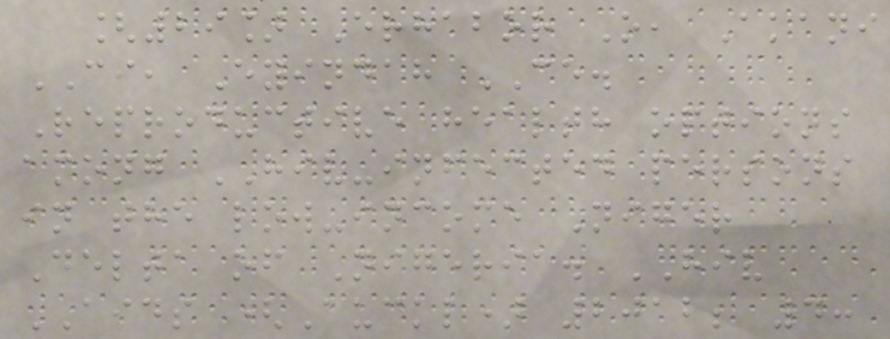[29] Erhabor O, Akani
CI, Eyindah CE.
Reproductive health options
among HIV-infected persons
in the low-income Niger
Delta of Nigeria. HIV
AIDS (Auckl) 2012; 4:
